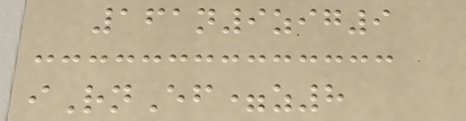161n9zig9
iRnEf=z8
